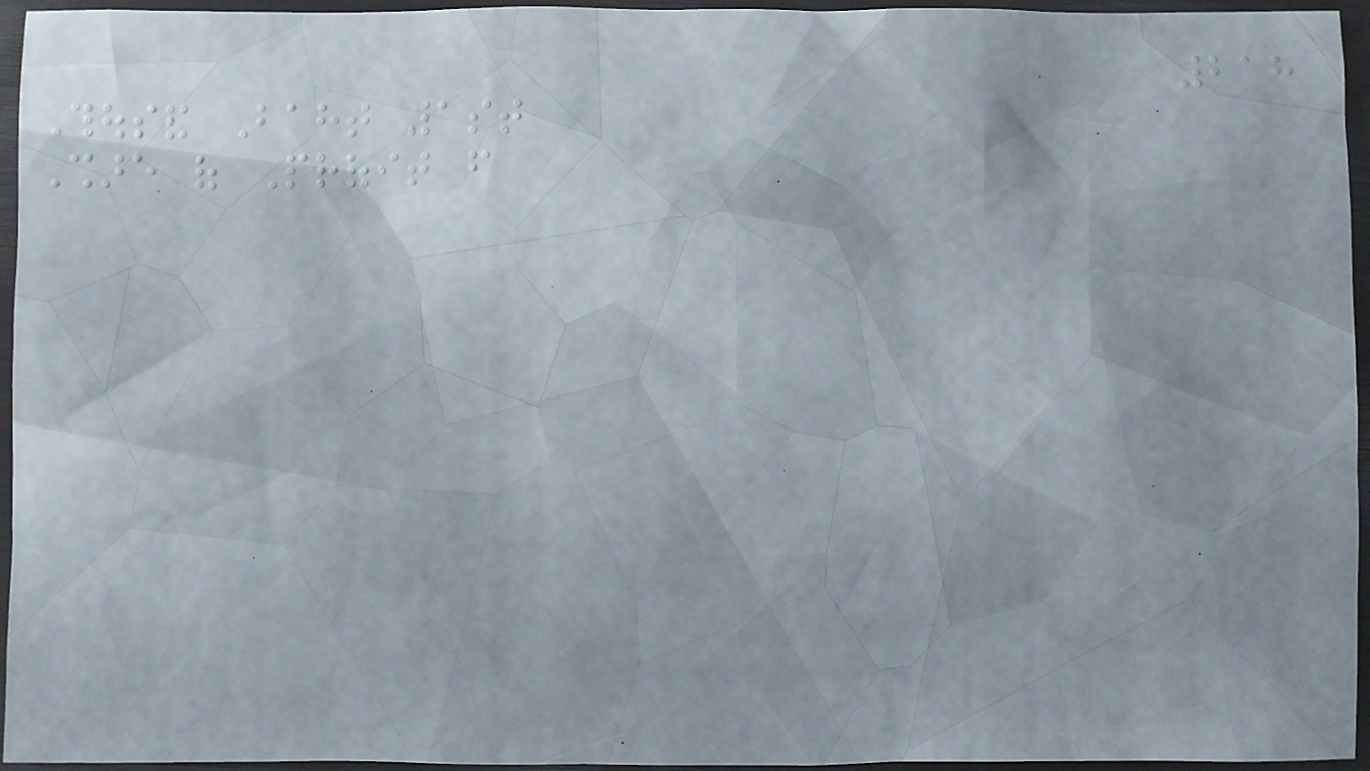218
Thousand Baht 1st
Share of Profit from
